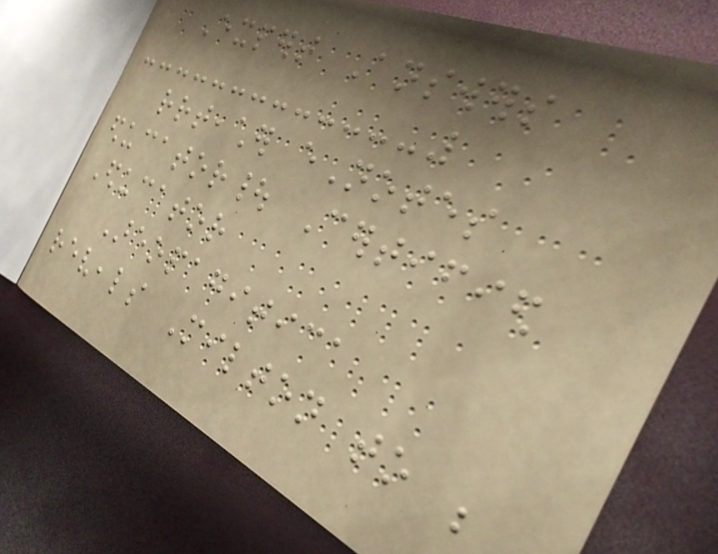Expert Answers
rrteacher eNotes
educator| Certified
Educator
Areopagitica
reveals Milton to be
